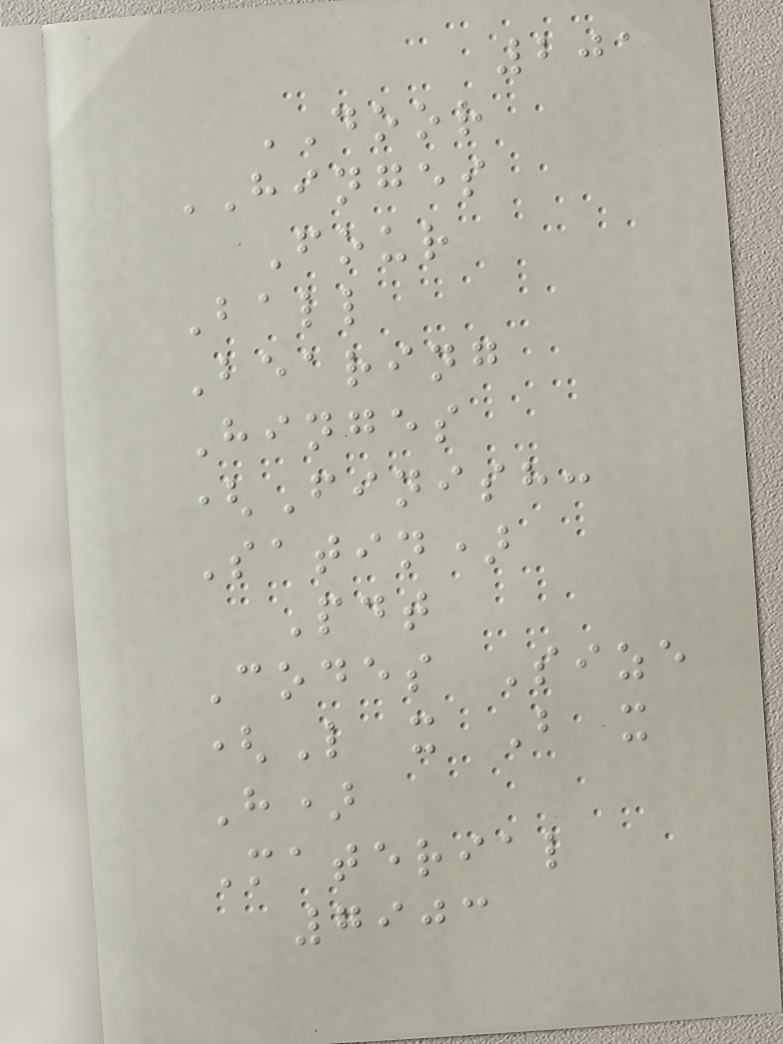201
DOOR
HINGES
Four
Ball
Bearing
Hinges
(Finish:
Satin)
Pdt
Codes Size
(L x B x
H)
Material
7903
